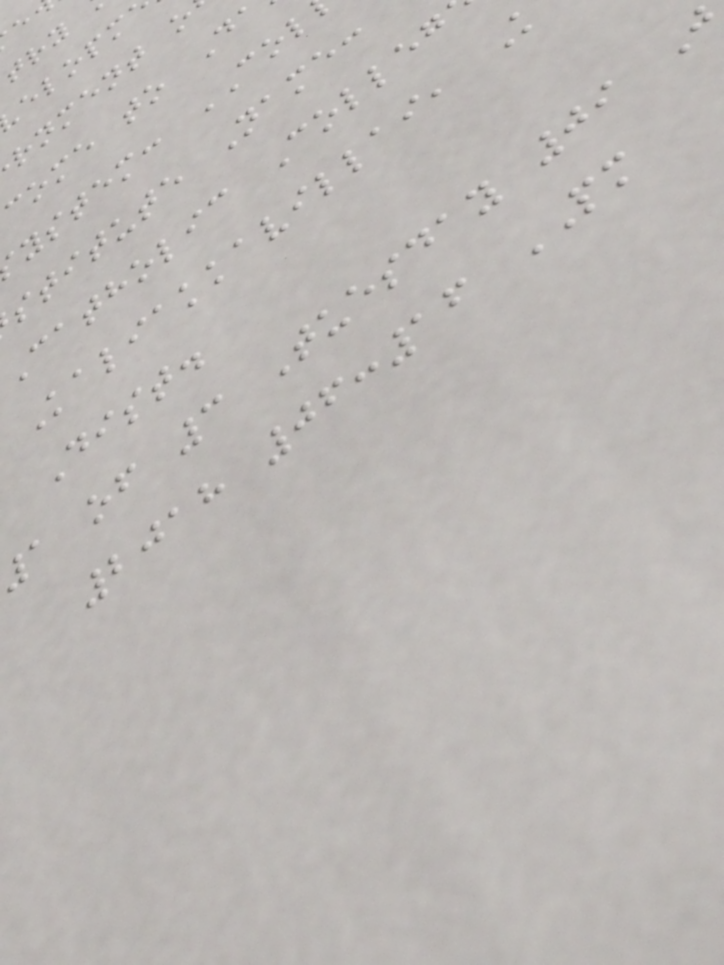rnment o
come to D
ystem: COL
stitute Name:
Catholic Colleg
Kaliakkavillai, K
Dist.
a of 3 Tuesday 09 J
2018 06:16 PM
